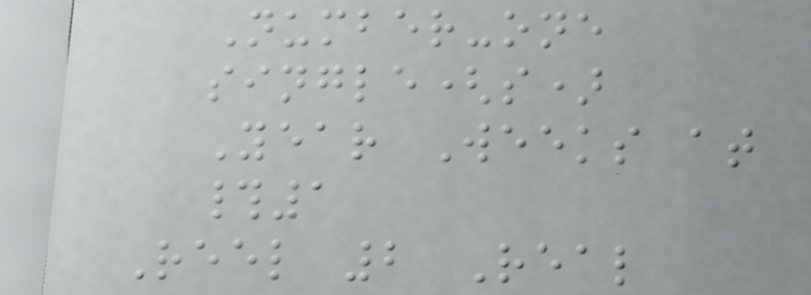Number-one
single(s)
Year Weeks at
#1
Reel 2 Real
